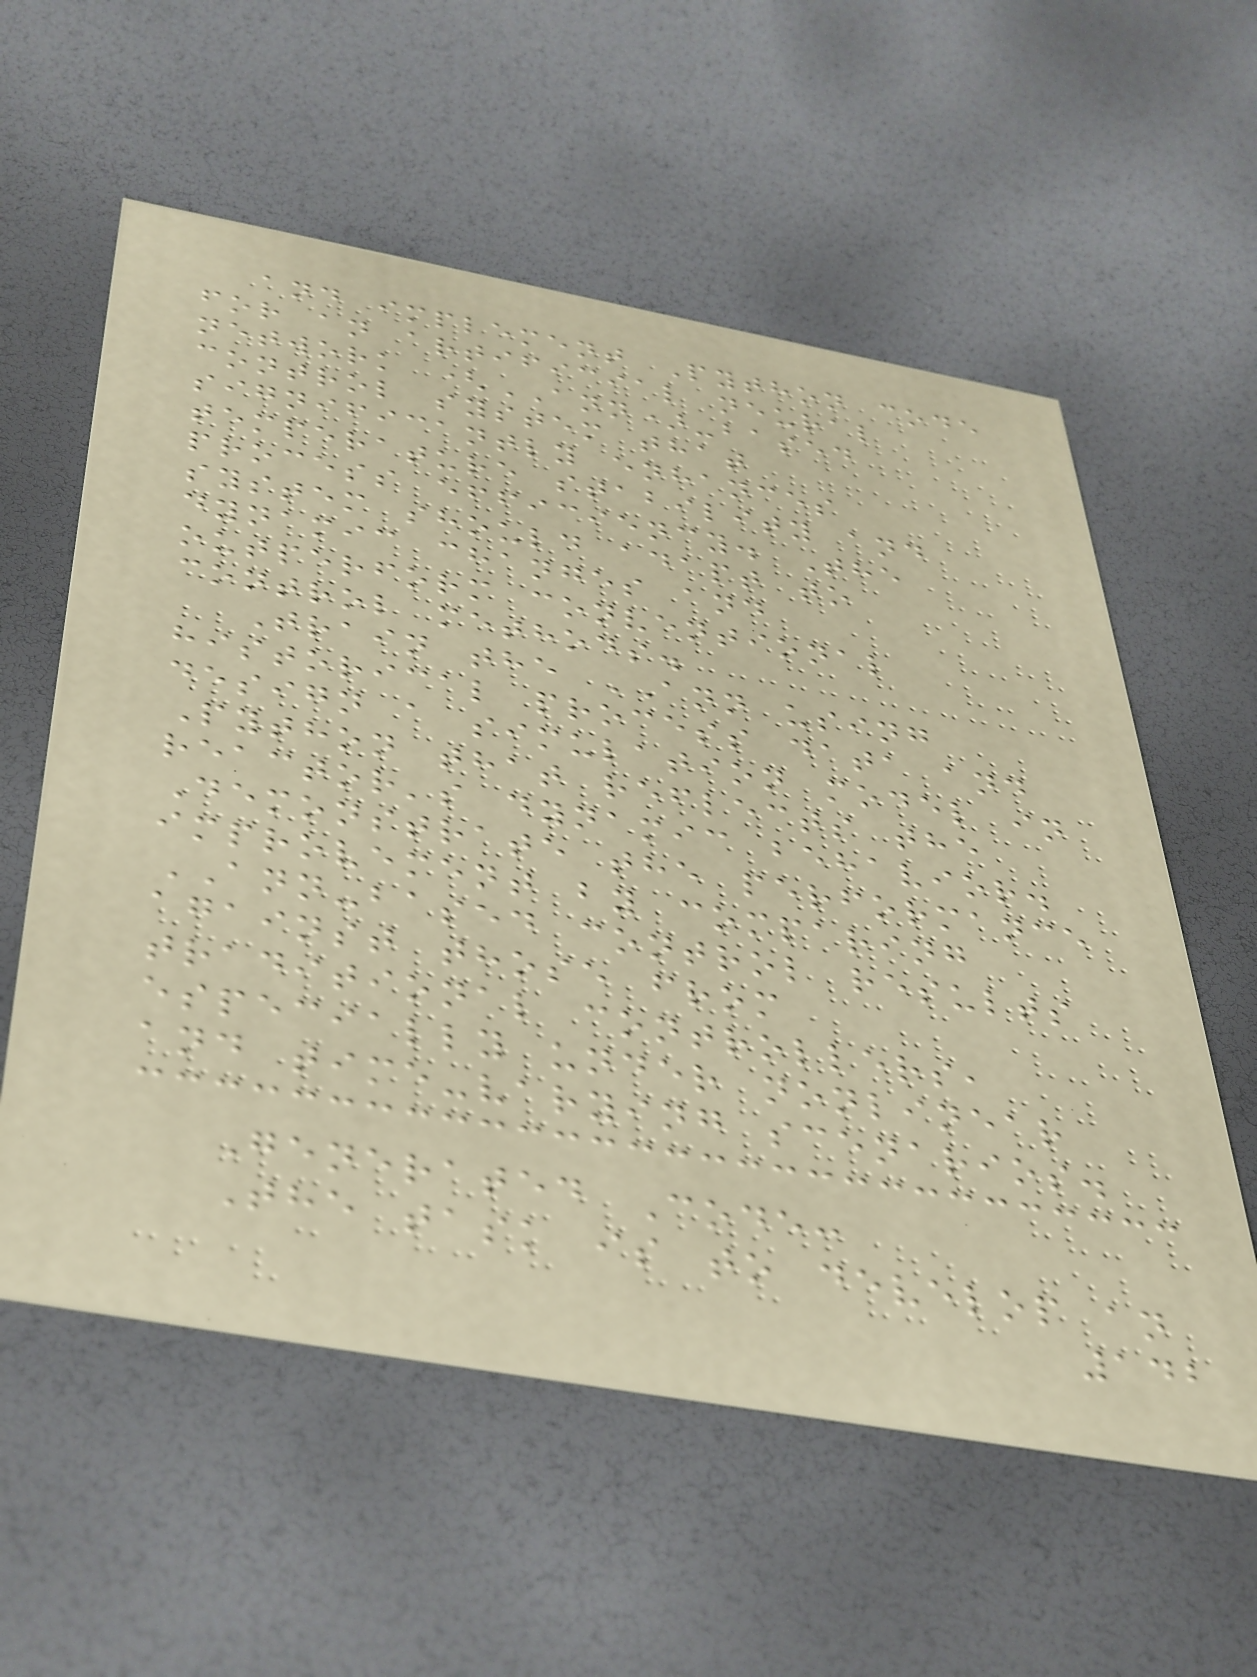and implement Python code
for an artificial neural
network (ANN)-based
control system that
significantly enhances
temperature stability and
process efficiency. The
system should adapt to
dynamic changes and
outperform conventional
control methods.
Train the ANN using
historical process data and
design a simulation model in
Python that reflects the
reactor's dynamic behavior.
Demonstrate the performance
improvement by comparing
ANN-based control results
against those from
traditional controllers,
especially under nonlinear
and time-varying scenarios.
Generated Code:
The task is to develop an
142
